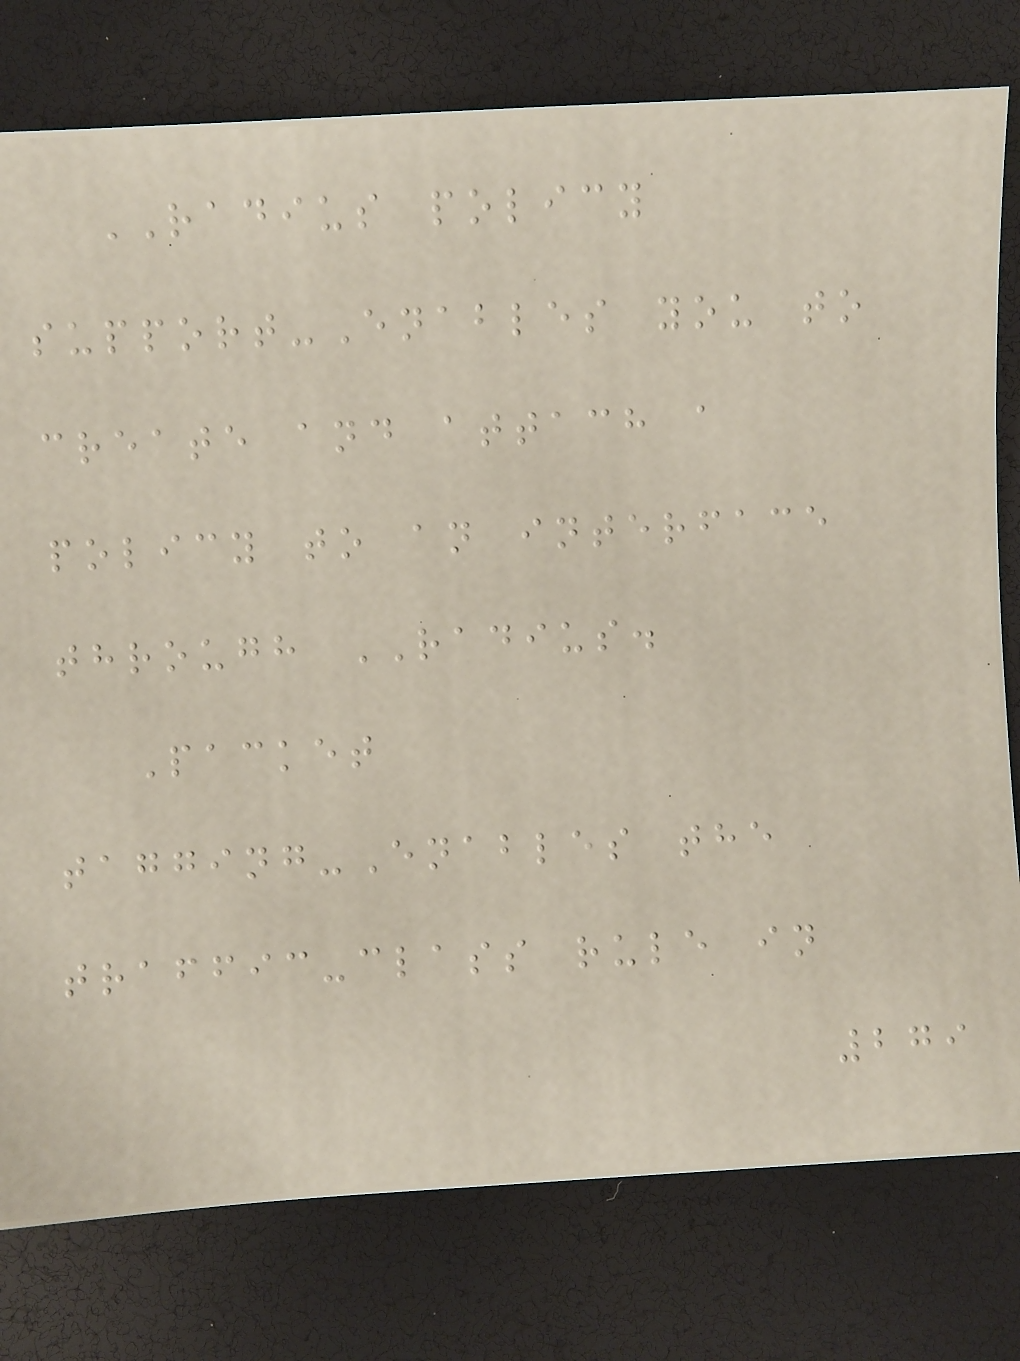RADIUS policy
support-Enables you to
create and attach a
policy to an interface
through RADIUS.
Packet
tagging-Enables the
traffic-class rule in
279
